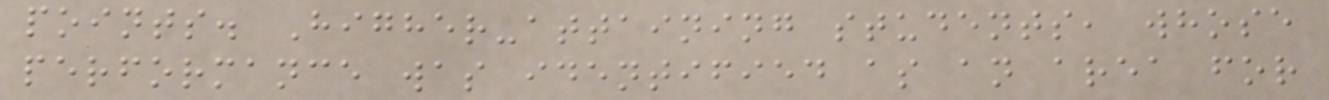points. Higher-attaining students, whose
performance was identified as an area for
